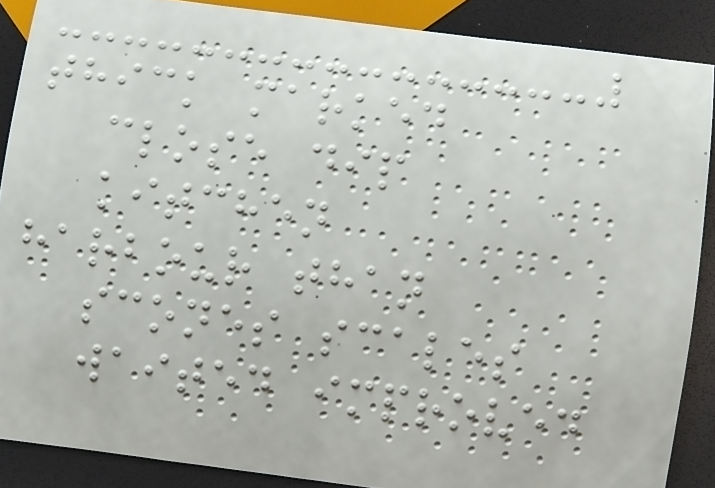thick marked
close dip
kitchen
harbour than
scones scales
waited improved
